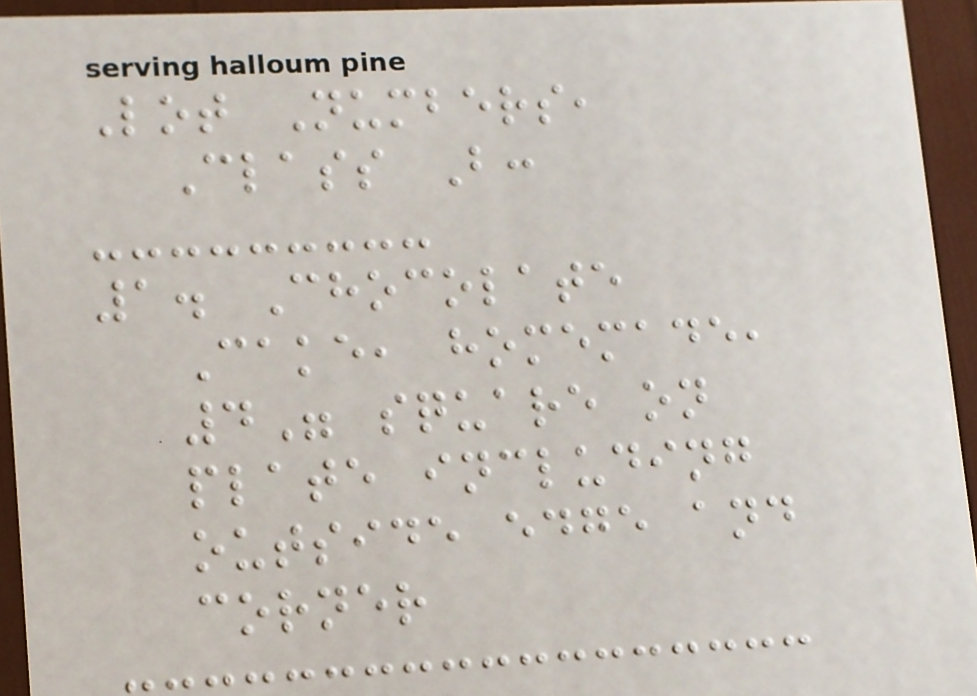Lot Numbers,
Class B:
1. Chocolate
Cake, homemade,
4" square on
plate including
outside edge and
corner
